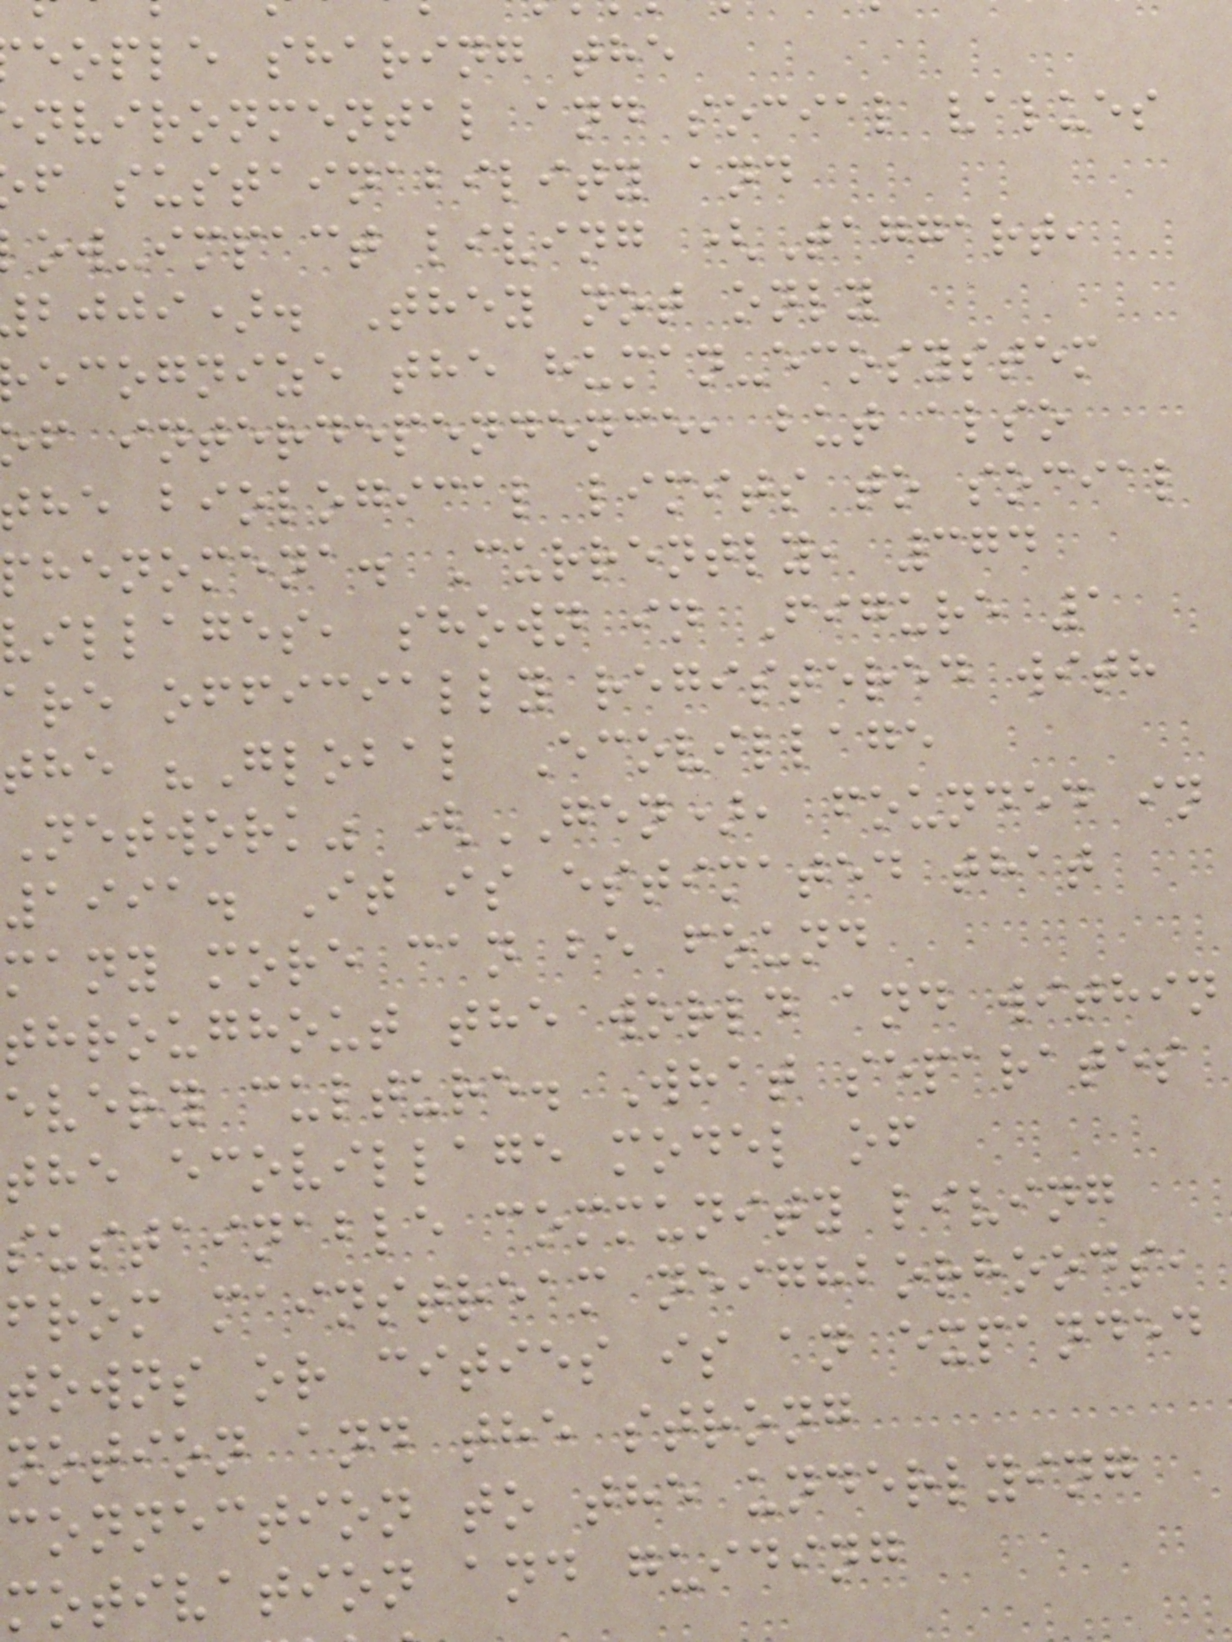eople sharing the
nvironmental and social values
f sustainability and
ow-impact living (Taggart,
bjji). They not only
ecognize the human-ecosystem
f interdependence, but also
he biological limits to social
phenomena. Currently, 374
villages, shown in Figure 1
are officially registered with
the "Global Ecovillage
Network" (GEN), founded in
1991. It is estimated that
many more can be found
throughout the world and within
every culture. What separates
the ecovillage model of
sustainable community living
from mainstream neighborhoods,
towns or cities is an expanded
notion and the strong
connection to the underlying
motivation and guiding
